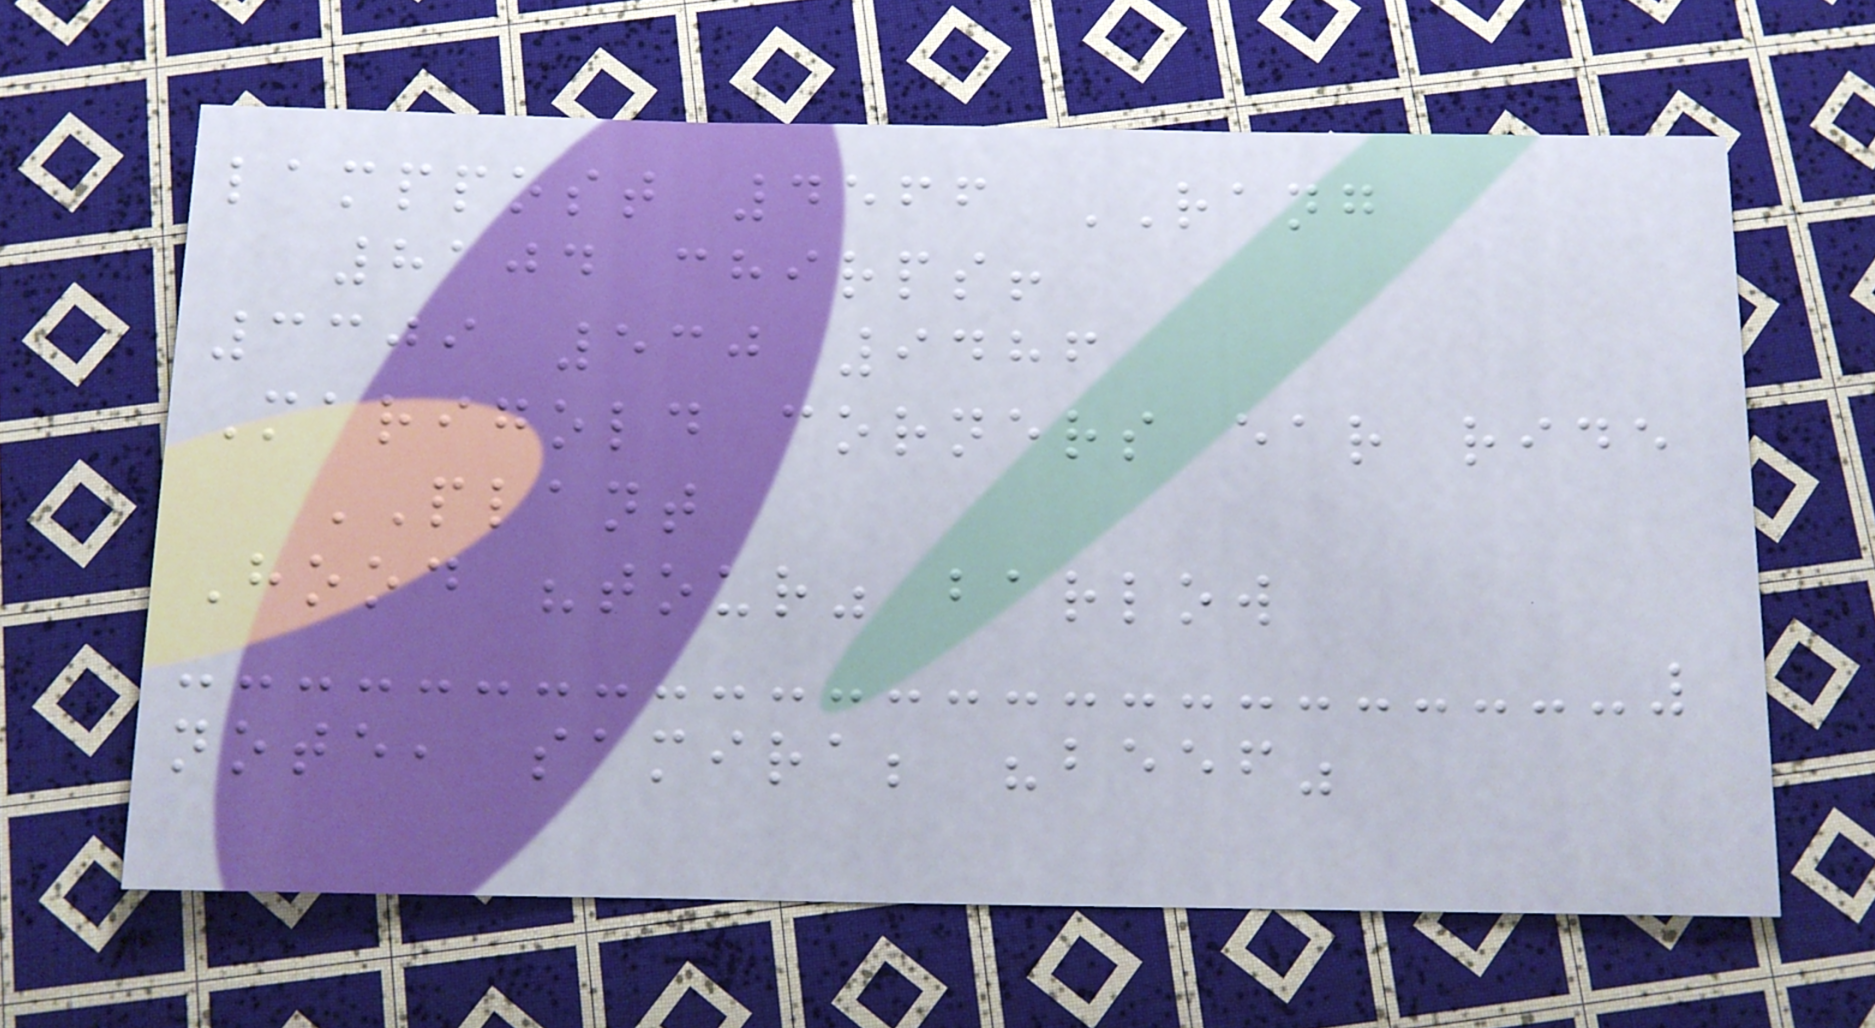lamppost 4566 RANG
8104 chirps!
3309 530 9486
Marigold corners ear ride
PLANT
Hood "tour" barlow
note, samira; "beef"
